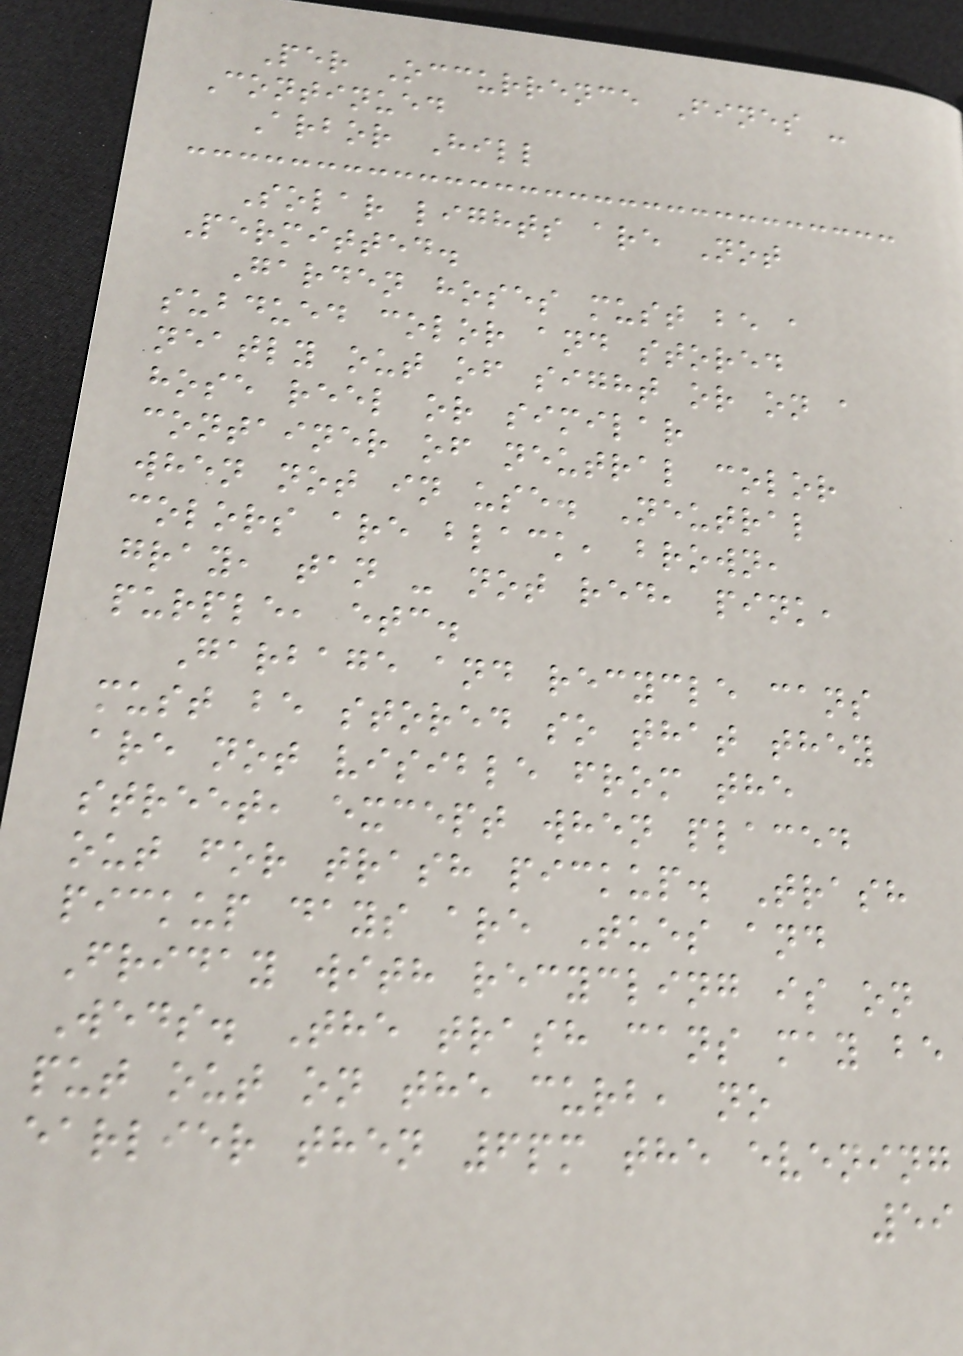Per Occurrence Fines -
Continued
Arbor Hill
Solar lights are Not
Permitted.
Garden hoses must be a
subdued color and stored
neatly out of sight or on a
hose reel or similar
container of neutral color
when not in use. Neutral
colors are black, brown,
gray, tan - not red, pink,
purple, etc.
Garbage and recycle cans
must be stored so that they
are not visible from the
street, except when placed
out for trash pickup. Trash
pickup days are Tues and
Friday with recycling is on
Weds. The trash cans may be
put out on the curb, no
earlier then 6pm the evening
59
